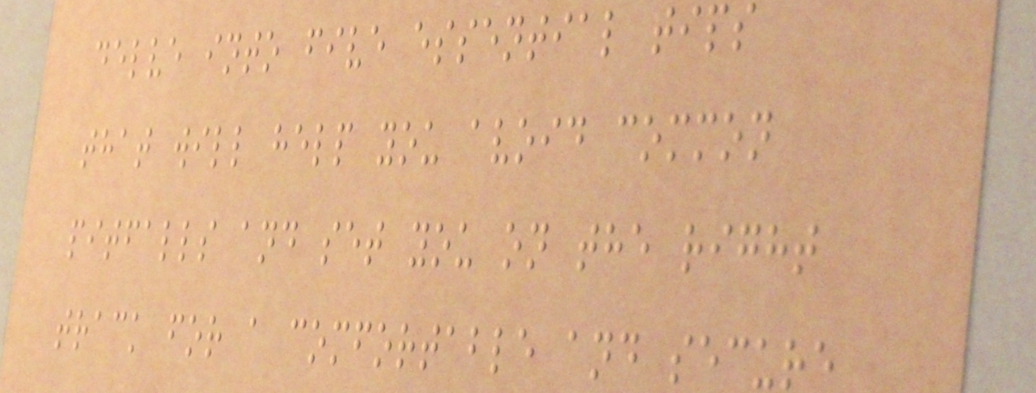delve into five essential tips
that will help you avoid common
pitfalls and set you on the right
track for a comfortable and secure
